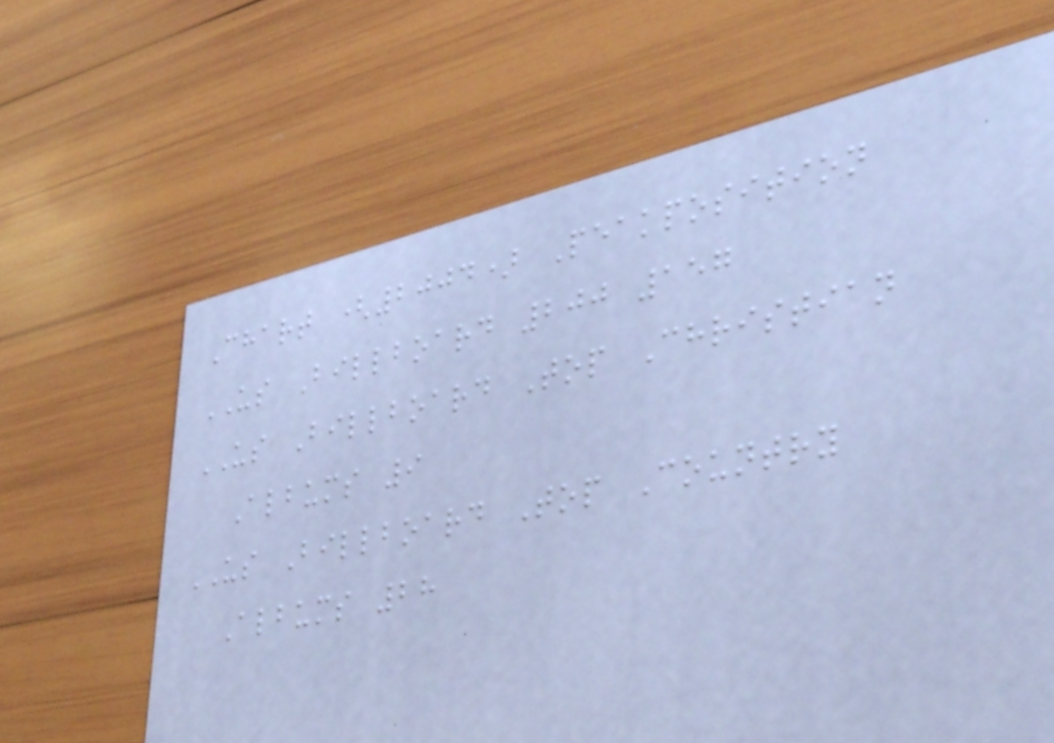Chart (2004) Peakposition
US Billboard 200 157
US Billboard Top Christian
Albums 9
US Billboard Top Country
Albums 28
